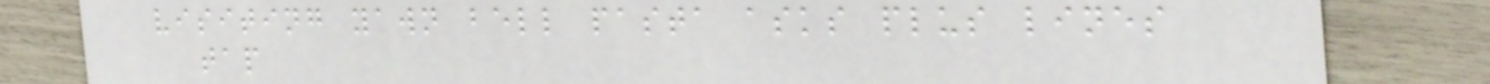visiting yawn bell pasta asks plus lines
tap
